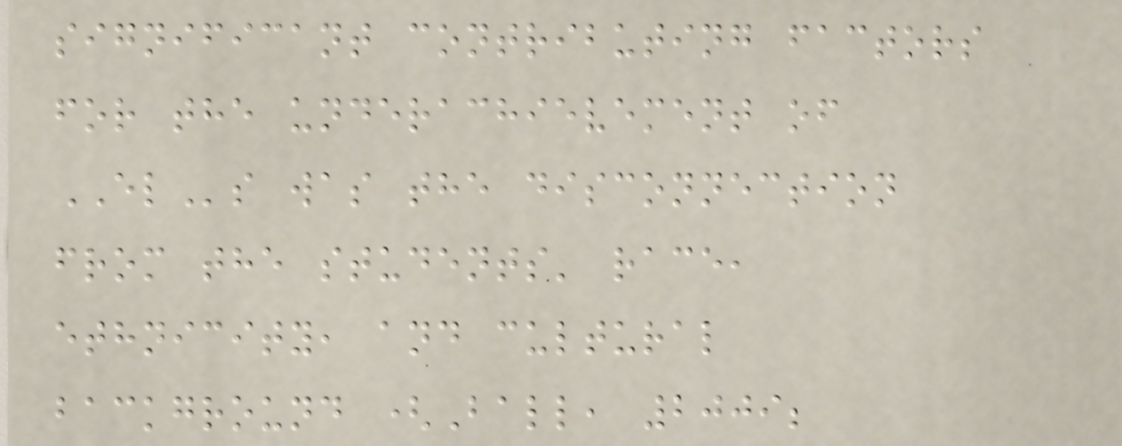significant contributing factors
for the underachievement of
ELs was the disconnection
from the students' race,
ethnicity, and cultural
background (Ball, 2009;
